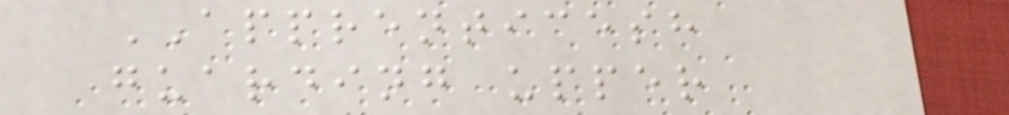APPRENTICESH
guarding upper
